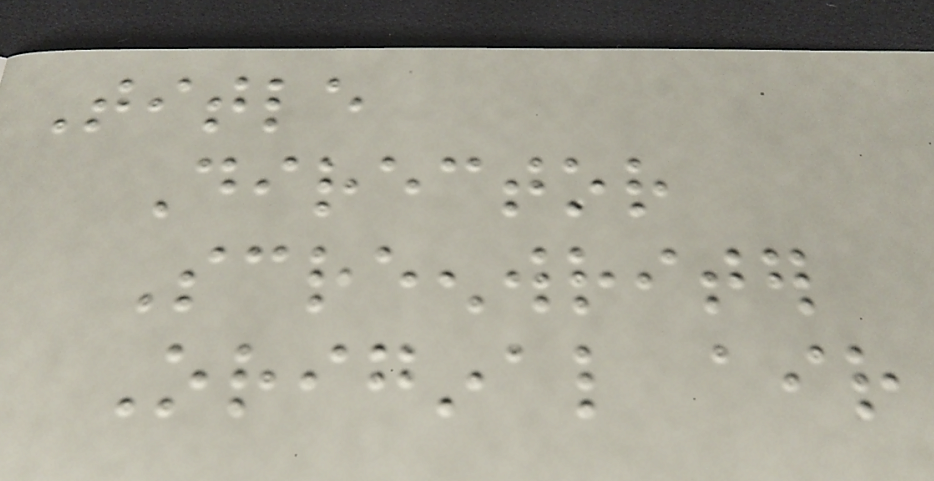Title
Director
Screenwriter
Original air
